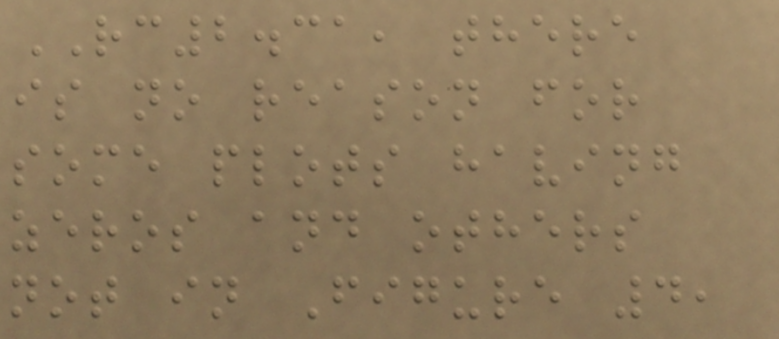RC2.31, there
is no reason for
some plots having
zeros and others
not in Figure 4,
